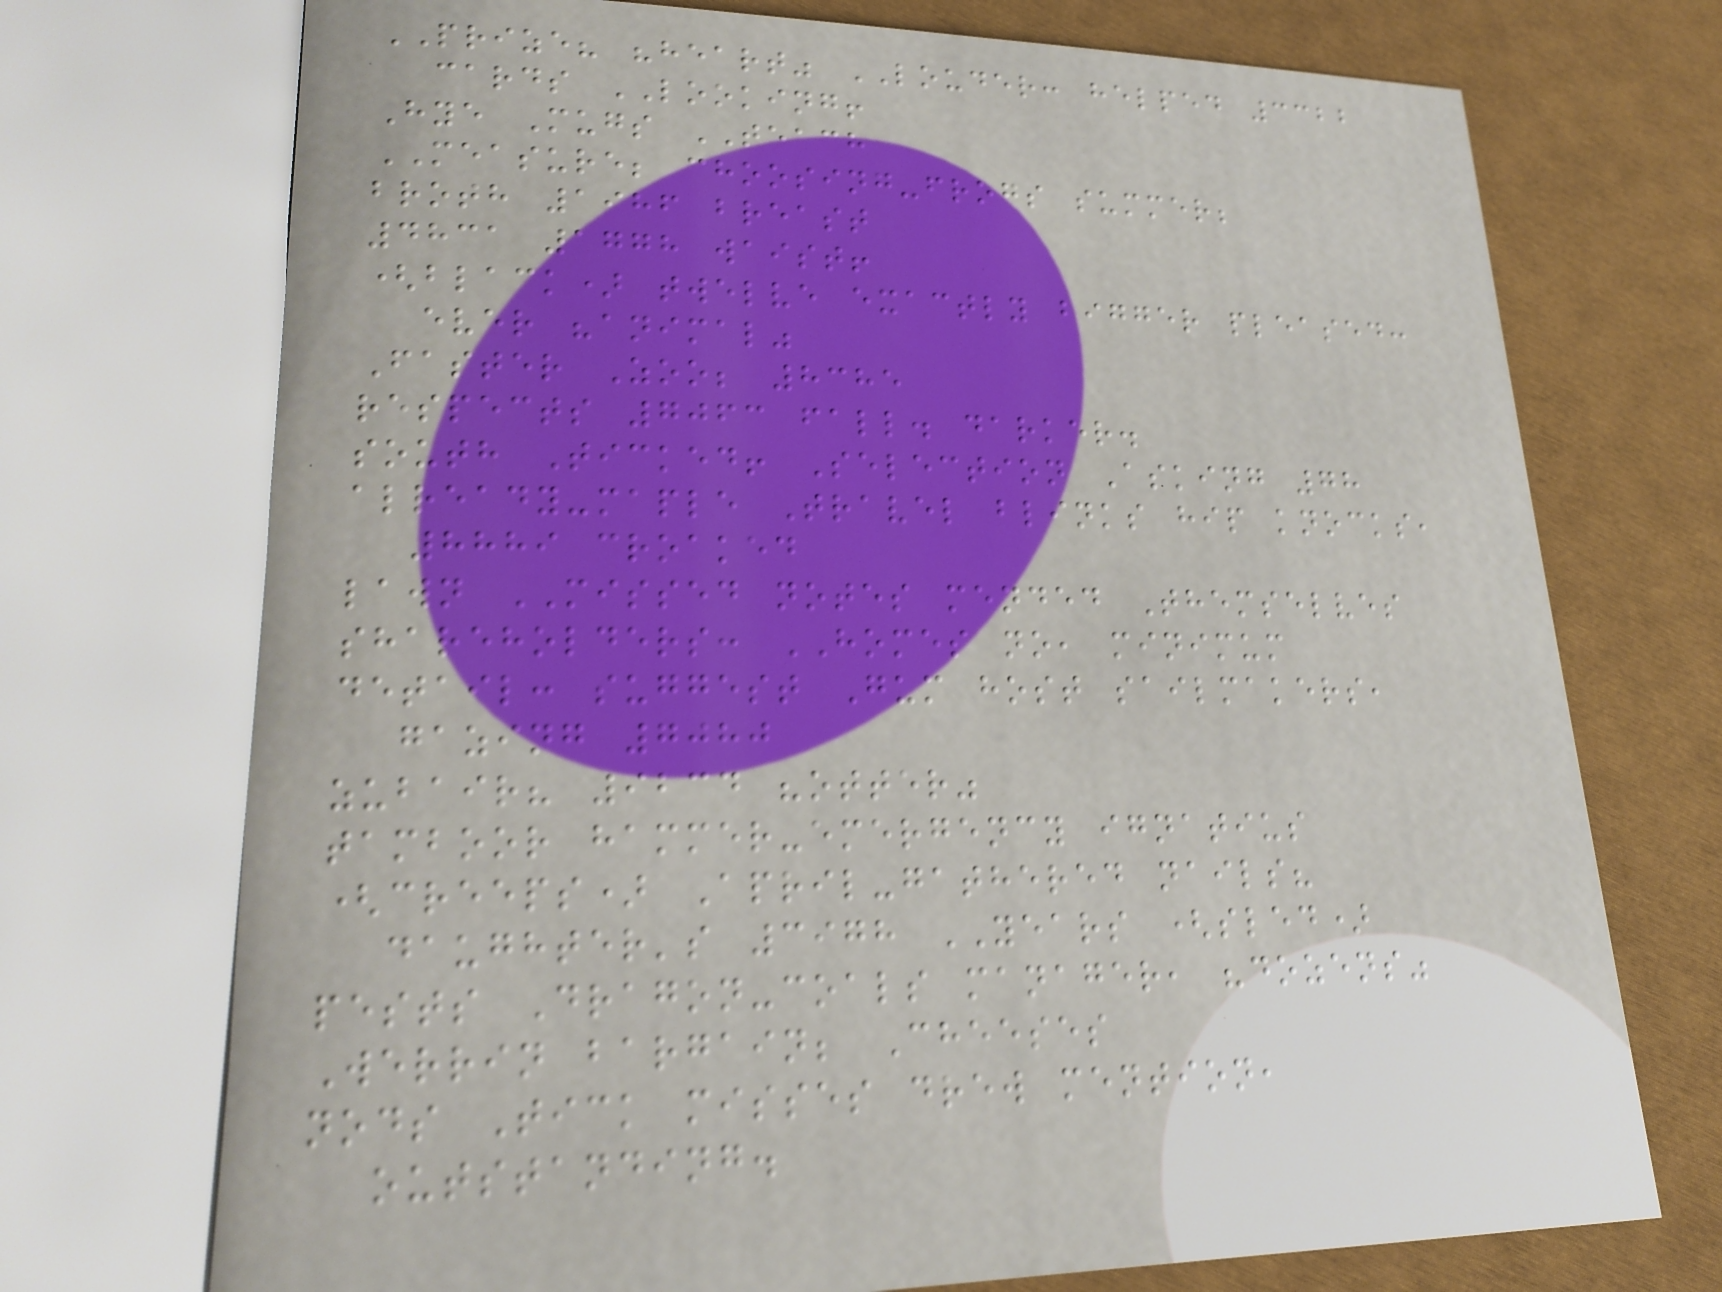PRIZE? "heart" LOUDER: helped 3322
cards LOOKING!
Hye Mugs TEACH
MEASURE; choosing-frogs summer;
broth 1986 breast
4831 1778 waist!
(black) twelve exactly bigger pleased:
ever "animal"
Faster Zoo; 8385
respects 7063 fall. darker.
south Ticked! Selection Asking 78
already-maple Travel blinks hip knocks,
8889 croaked
lawn MISSED notes mended Themselves
shareholders: HOMES no, minimum
detail: suggest Gum host sailmakers,
gazing 7080
zubair? 9234 "otter"
tamboor hammer-emergency ignatius
(creeps) April-gathered nails?
daughter's 3978 YEARS (sled)
pests Dragon-coals manager, "dozens"
Werrin bargain; Cheeses
nods Tick misses drew mention,
outstanding.
